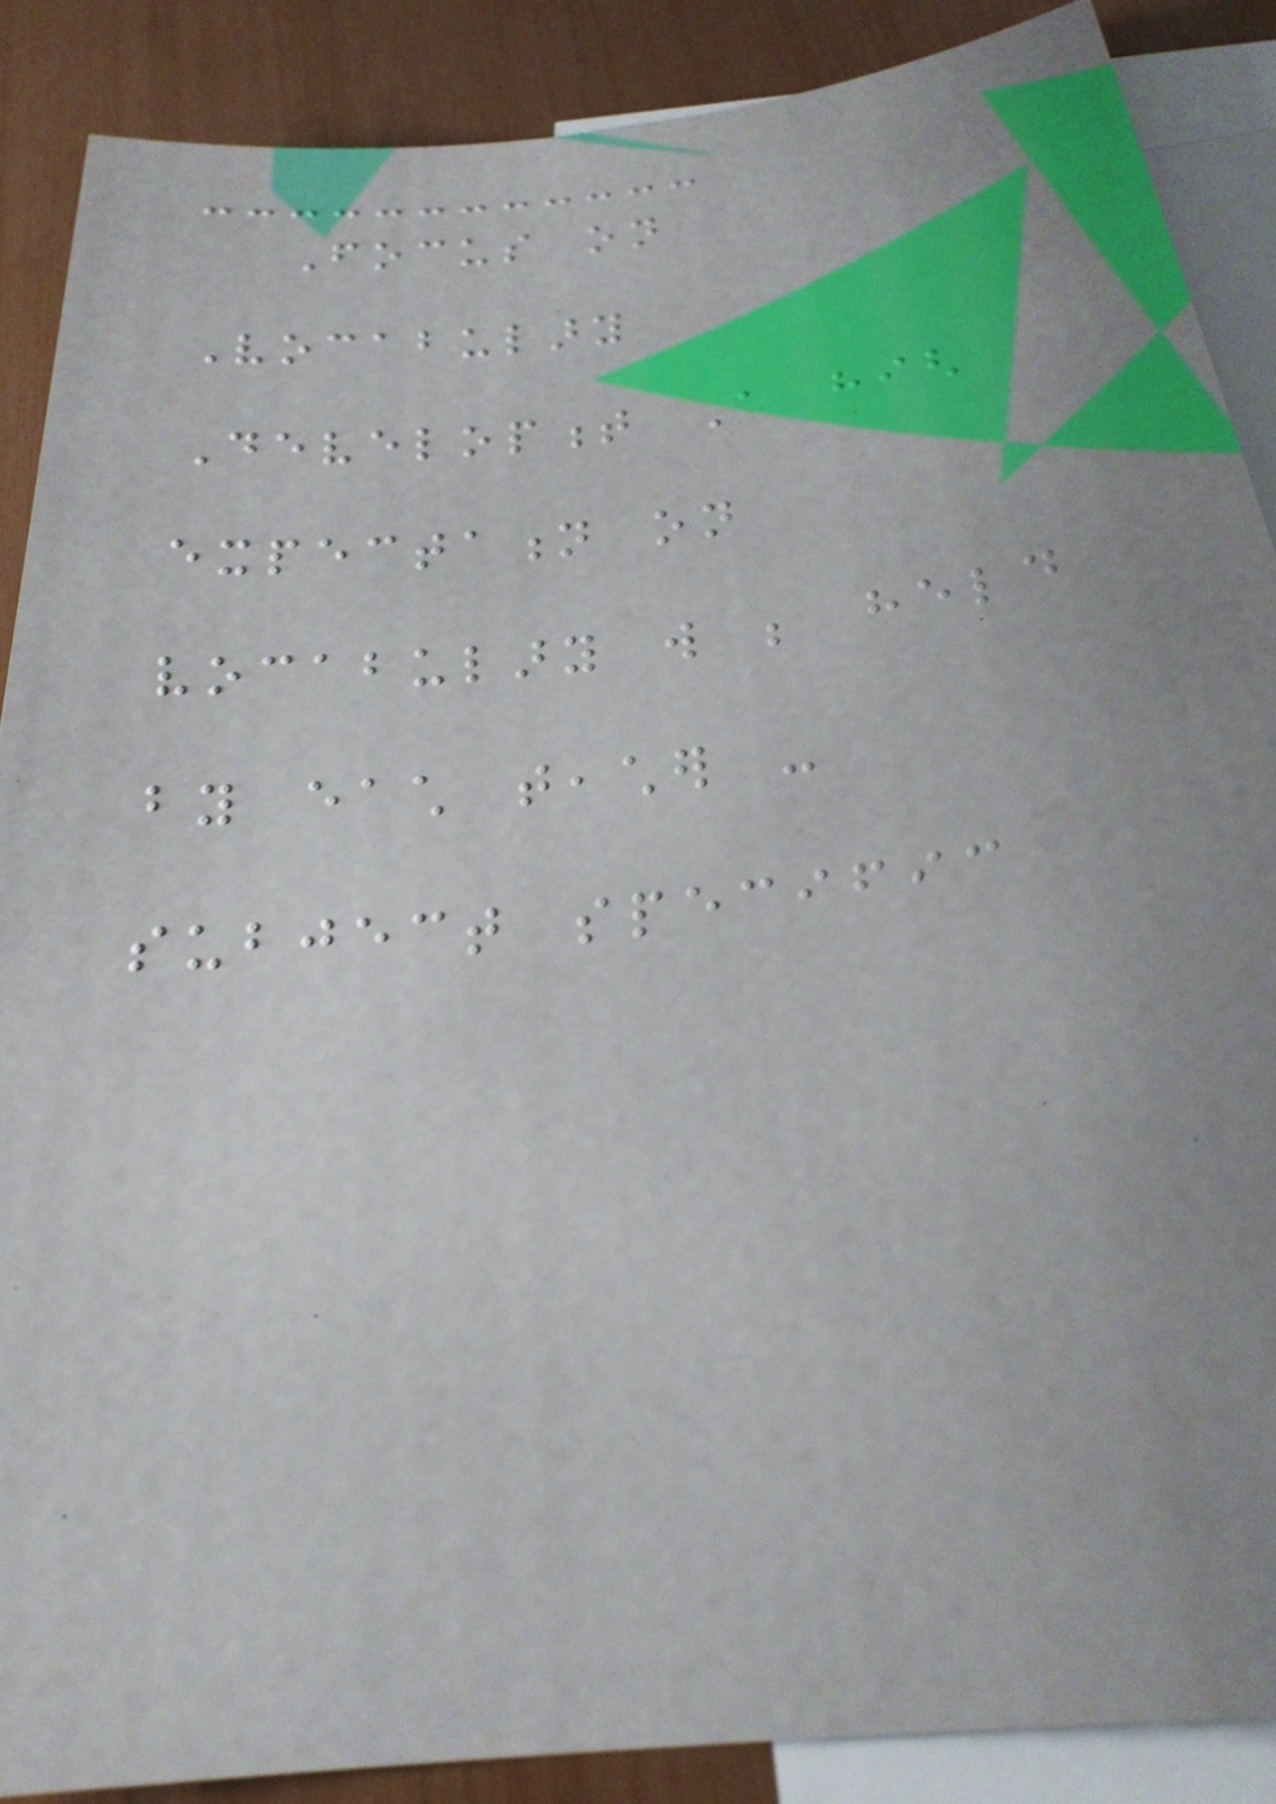Focus on
Vocabulary
Development A high
expectation on
vocabulary will be held
by each teacher -
subject specific
